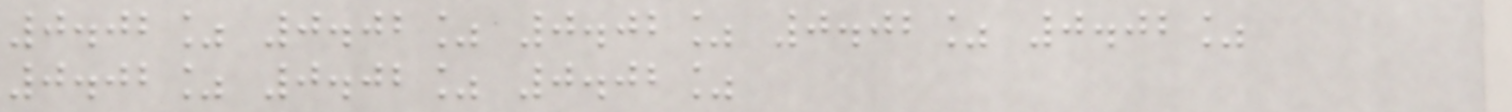0.02% 0.02% 0.02% 0.02% 0.02%
0.02% 0.02% 0.02%
